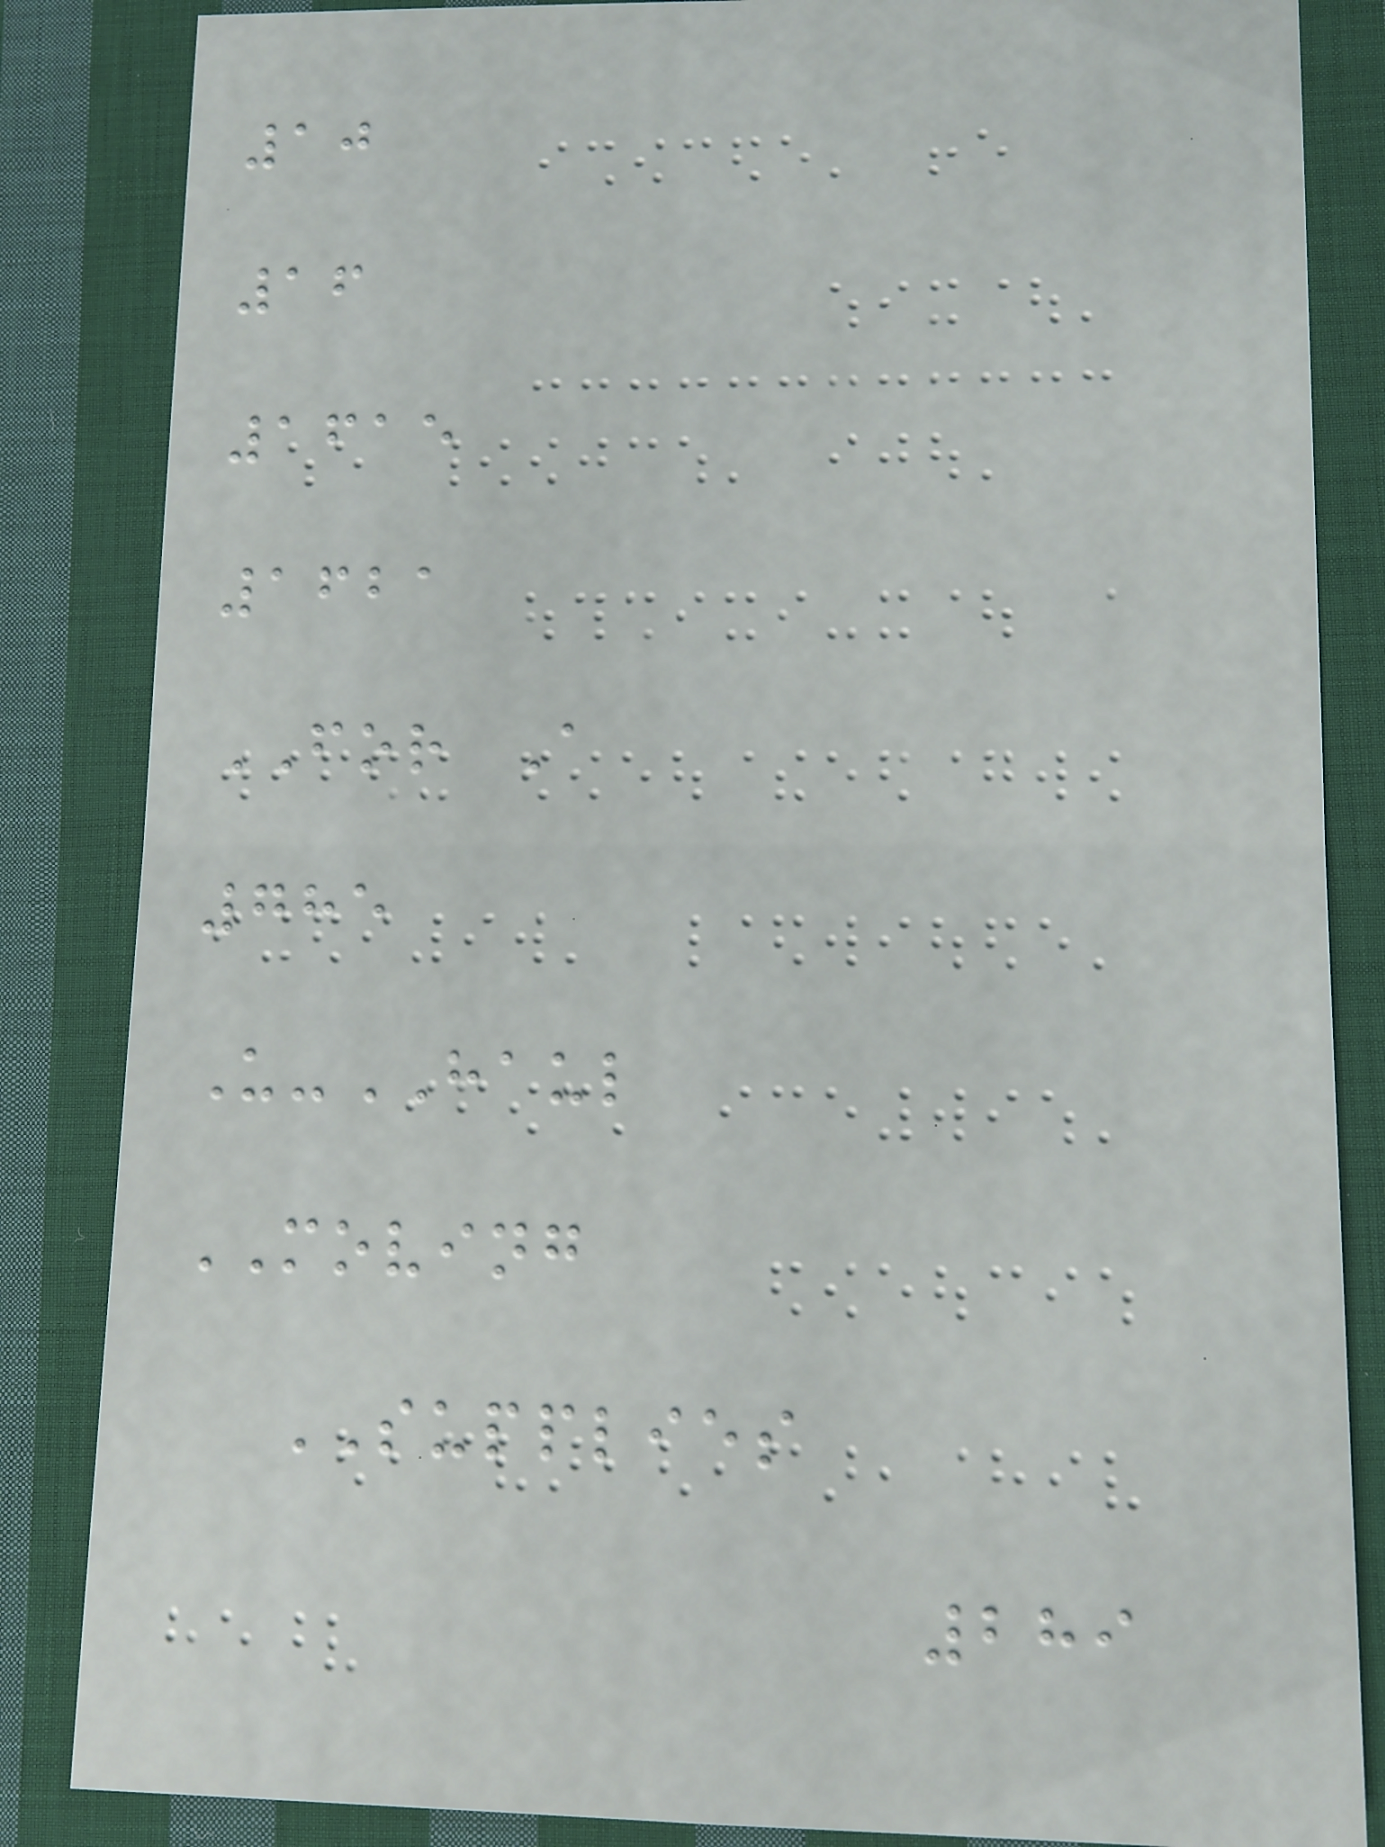10
16
1615
1621
FOR A
785
U-HAUL
MOVING
SUPPLIES
289
